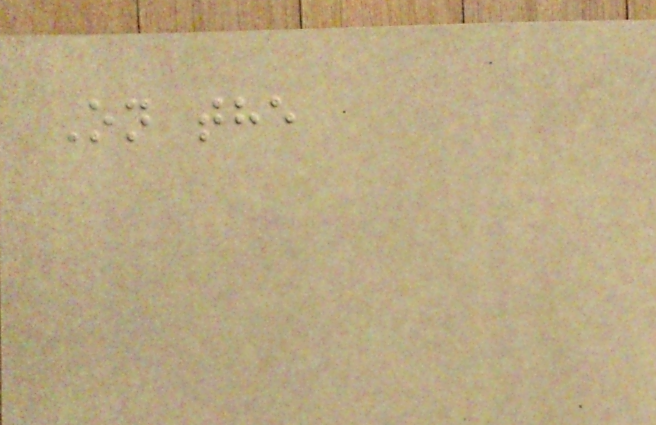On the
